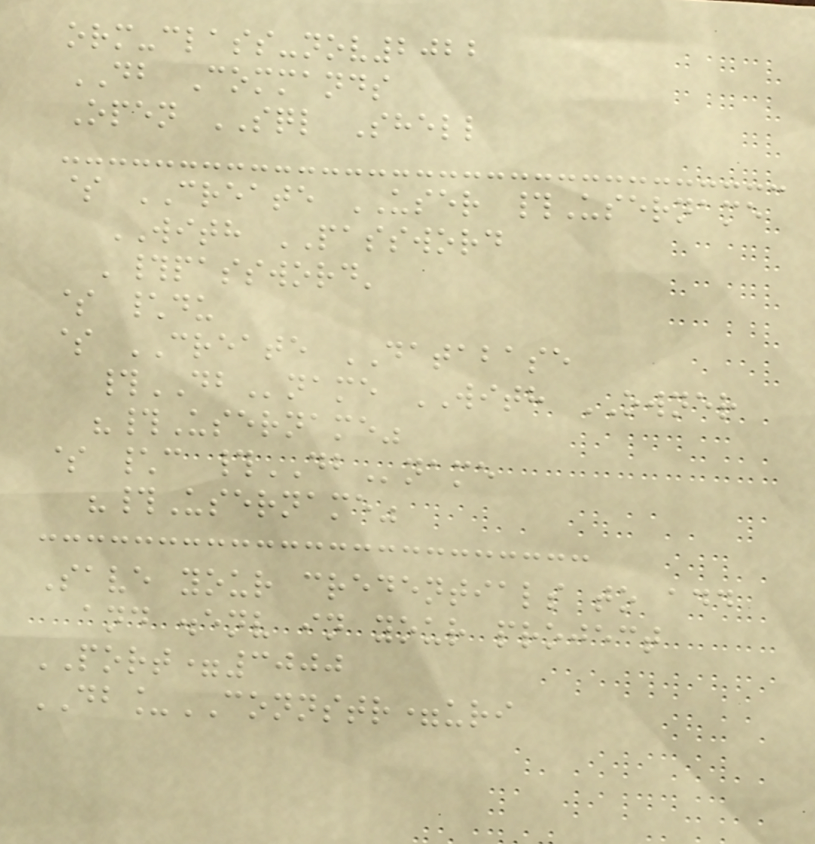orm-class-nov2022
DB Commands
Open SQL Shell
$ CREATE USER #Username
WITH PASSWORD
'#password'
$ \du
$ CREATE DATABASE
#DBname WITH OWNER
"#Username"
$ \c #DBname
"#Username"
Save your credentials to add
and .env in your project
PORT=3000
DB_CONNSTR=uri
